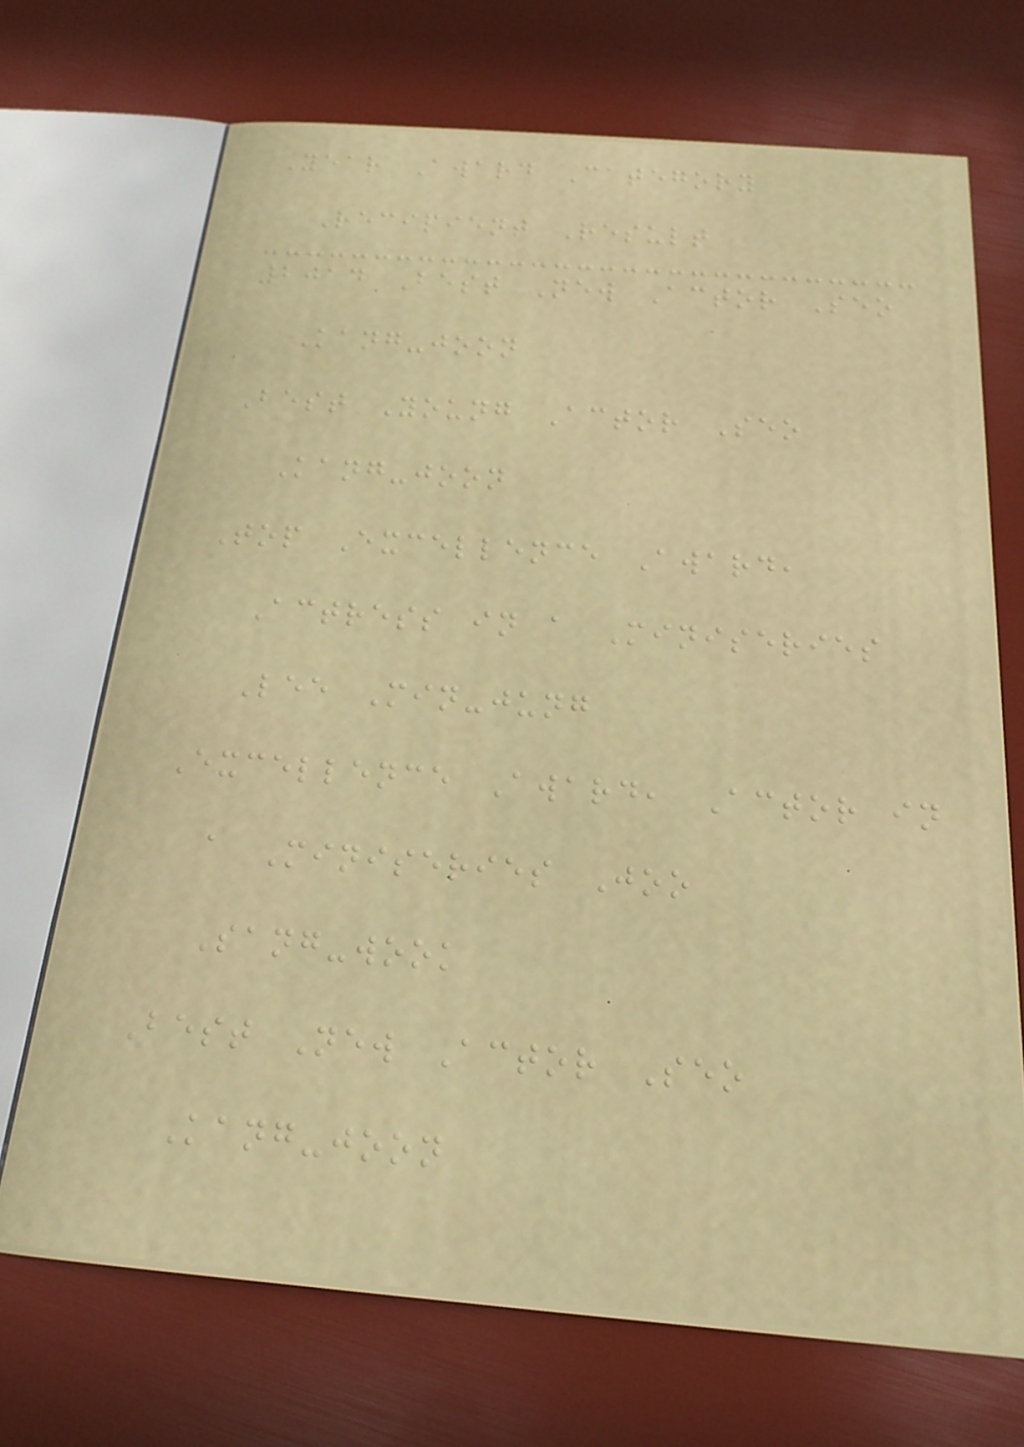Year Award Category
Recipient Result
2014 Best New Actor Seo
Kang-joon
Best Young Actor Seo
Kang-joon
Top Excellence Award,
Actress in a Miniseries
Lee Min-jung
Excellence Award, Actor in
a Miniseries Joo
Sang-wook
Best New Actor Seo
Kang-joon
